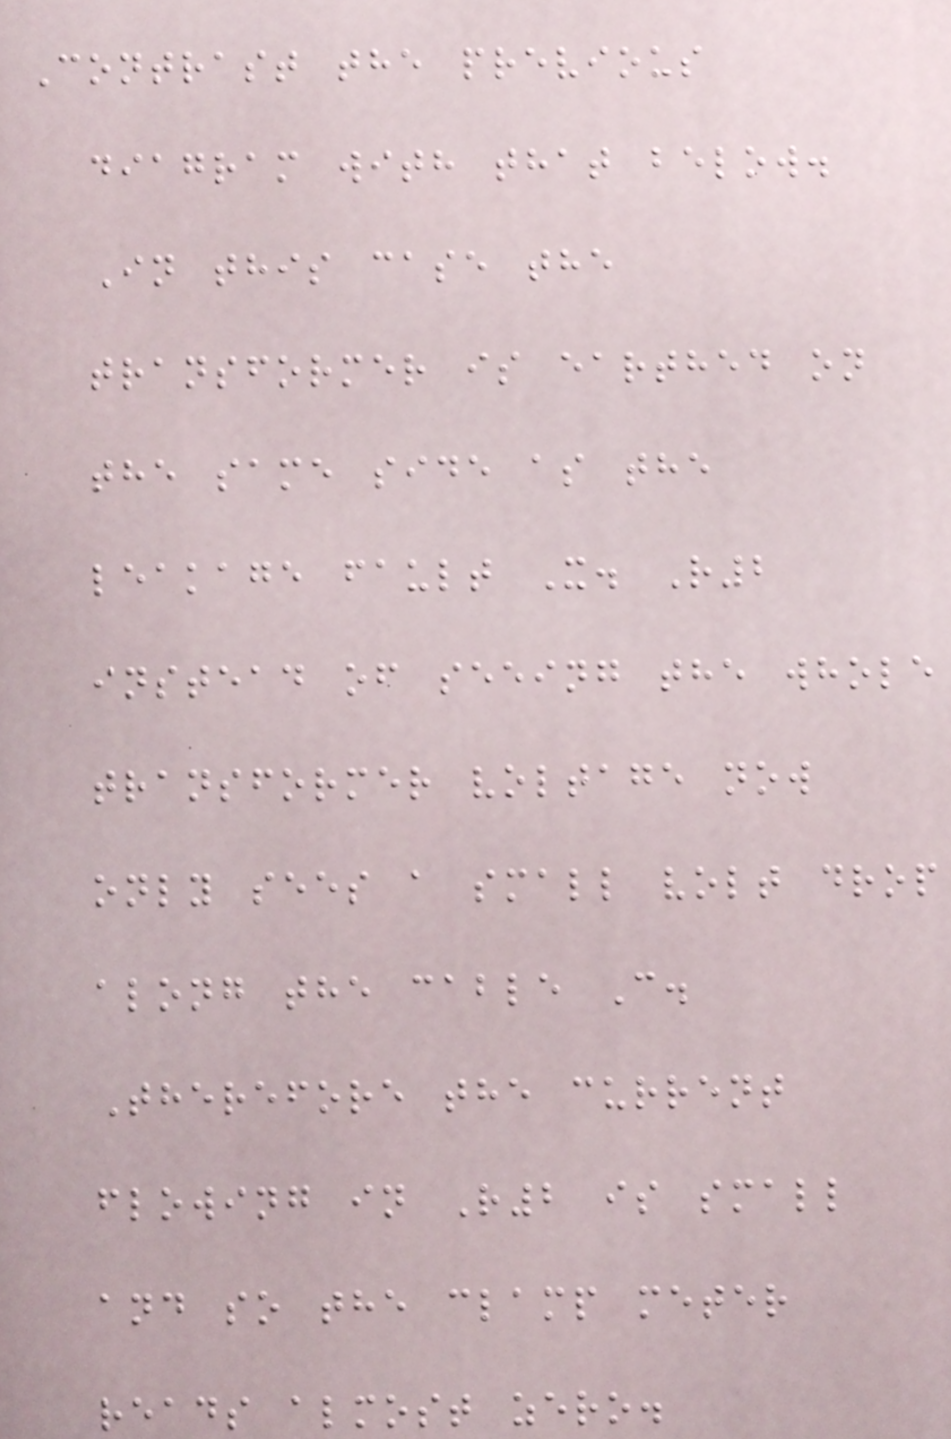Contrast the previous
diagram with that below.
In this case the
transformer is earthed on
the same side as the
leakage fault X. R2
instead of seeing the whole
transformer voltage now
only sees a small volt drop
along the cable C.
Therefore the current
flowing in R2 is small
and so the clamp meter
reads almost zero.
